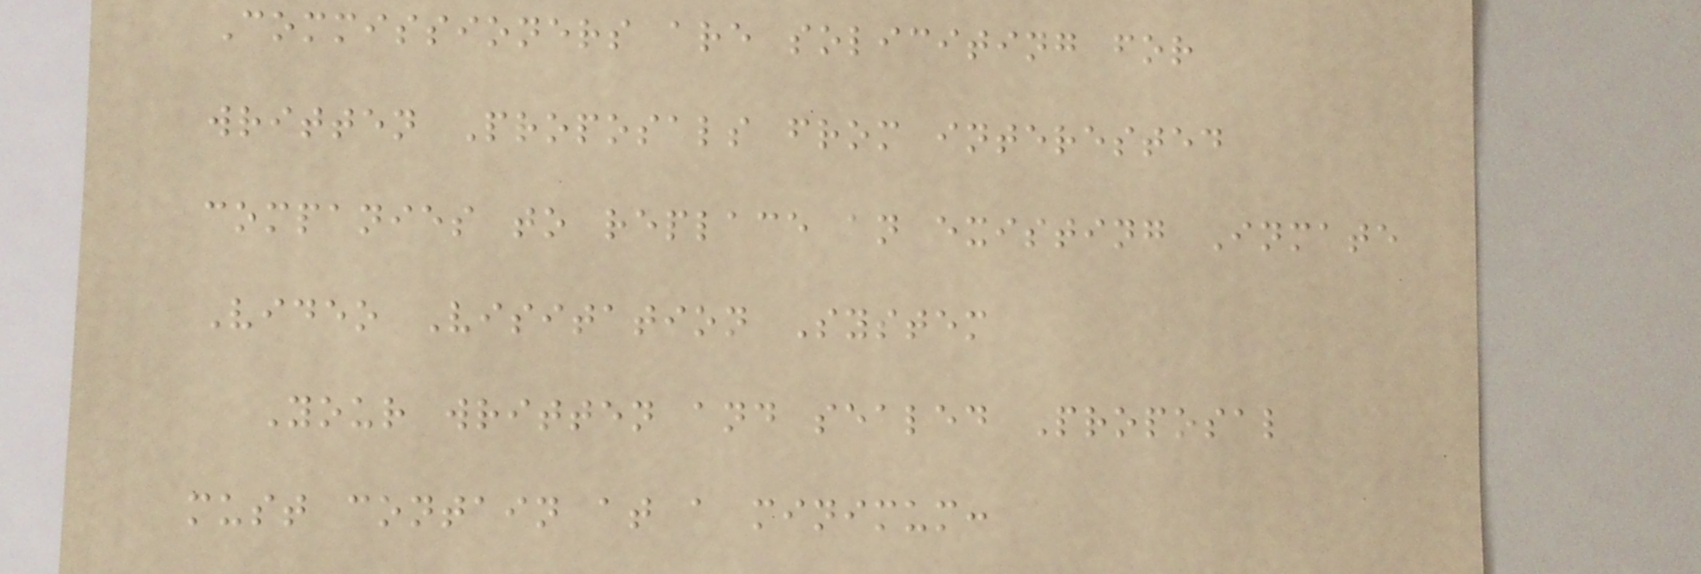Commissioners are soliciting for
written Proposals from interested
companies to replace an existing Inmate
Video Visitation System
Your written and sealed Proposal
must contain at a minimum:
